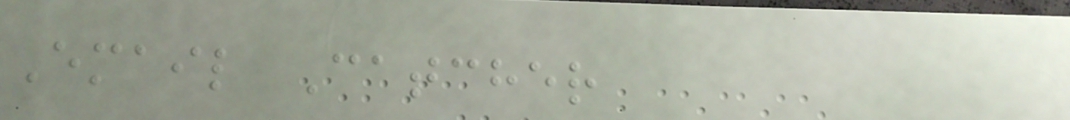Email Catcher
